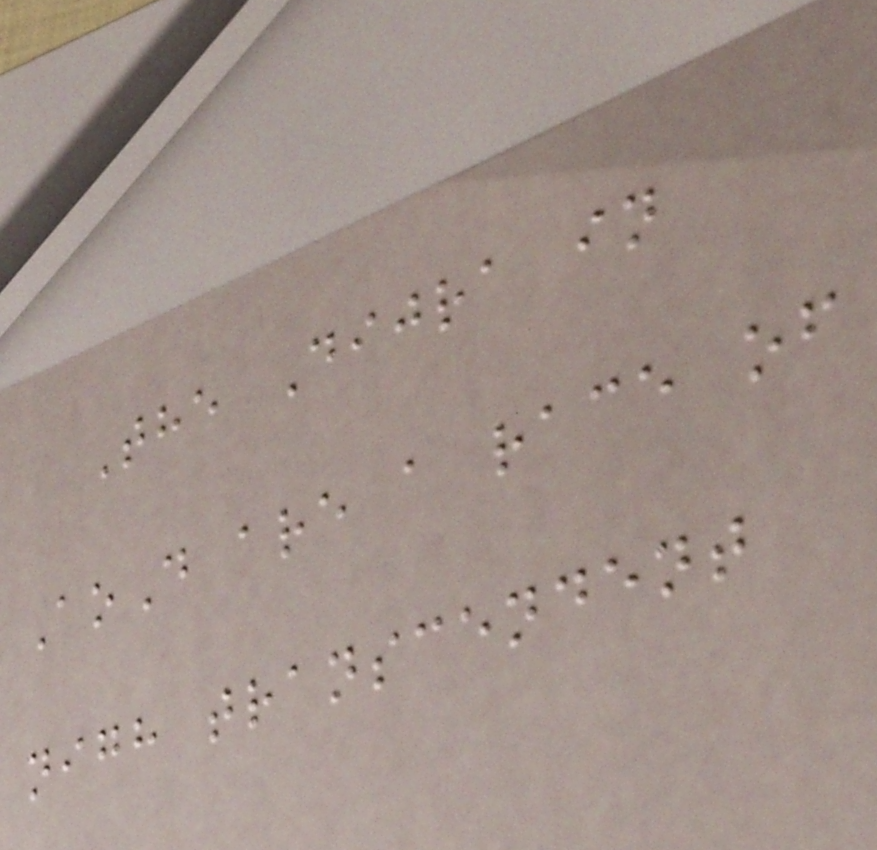The Dijra in
AoD are a race of
nigh transcendent
